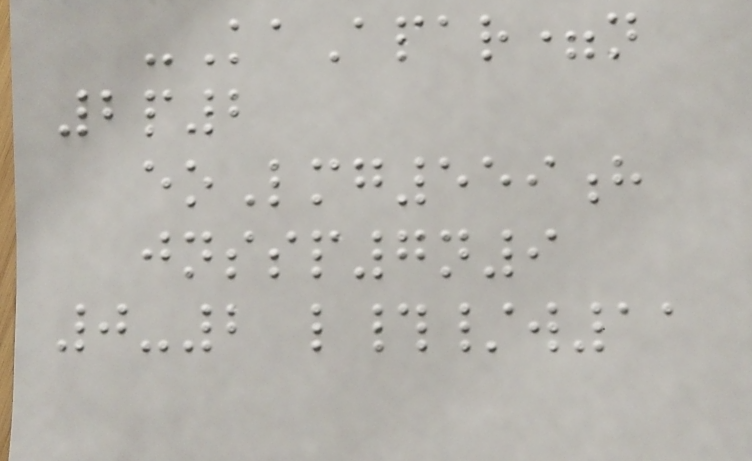-KaApar=n
2p2
eoLmg559h
jnssp7n9
0-2 l#/w11
